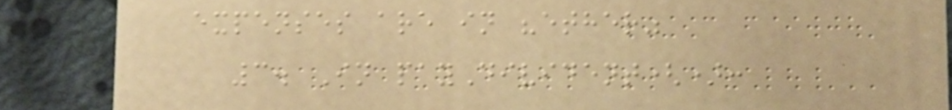expenses are in "ether"
3. In payDivident():
